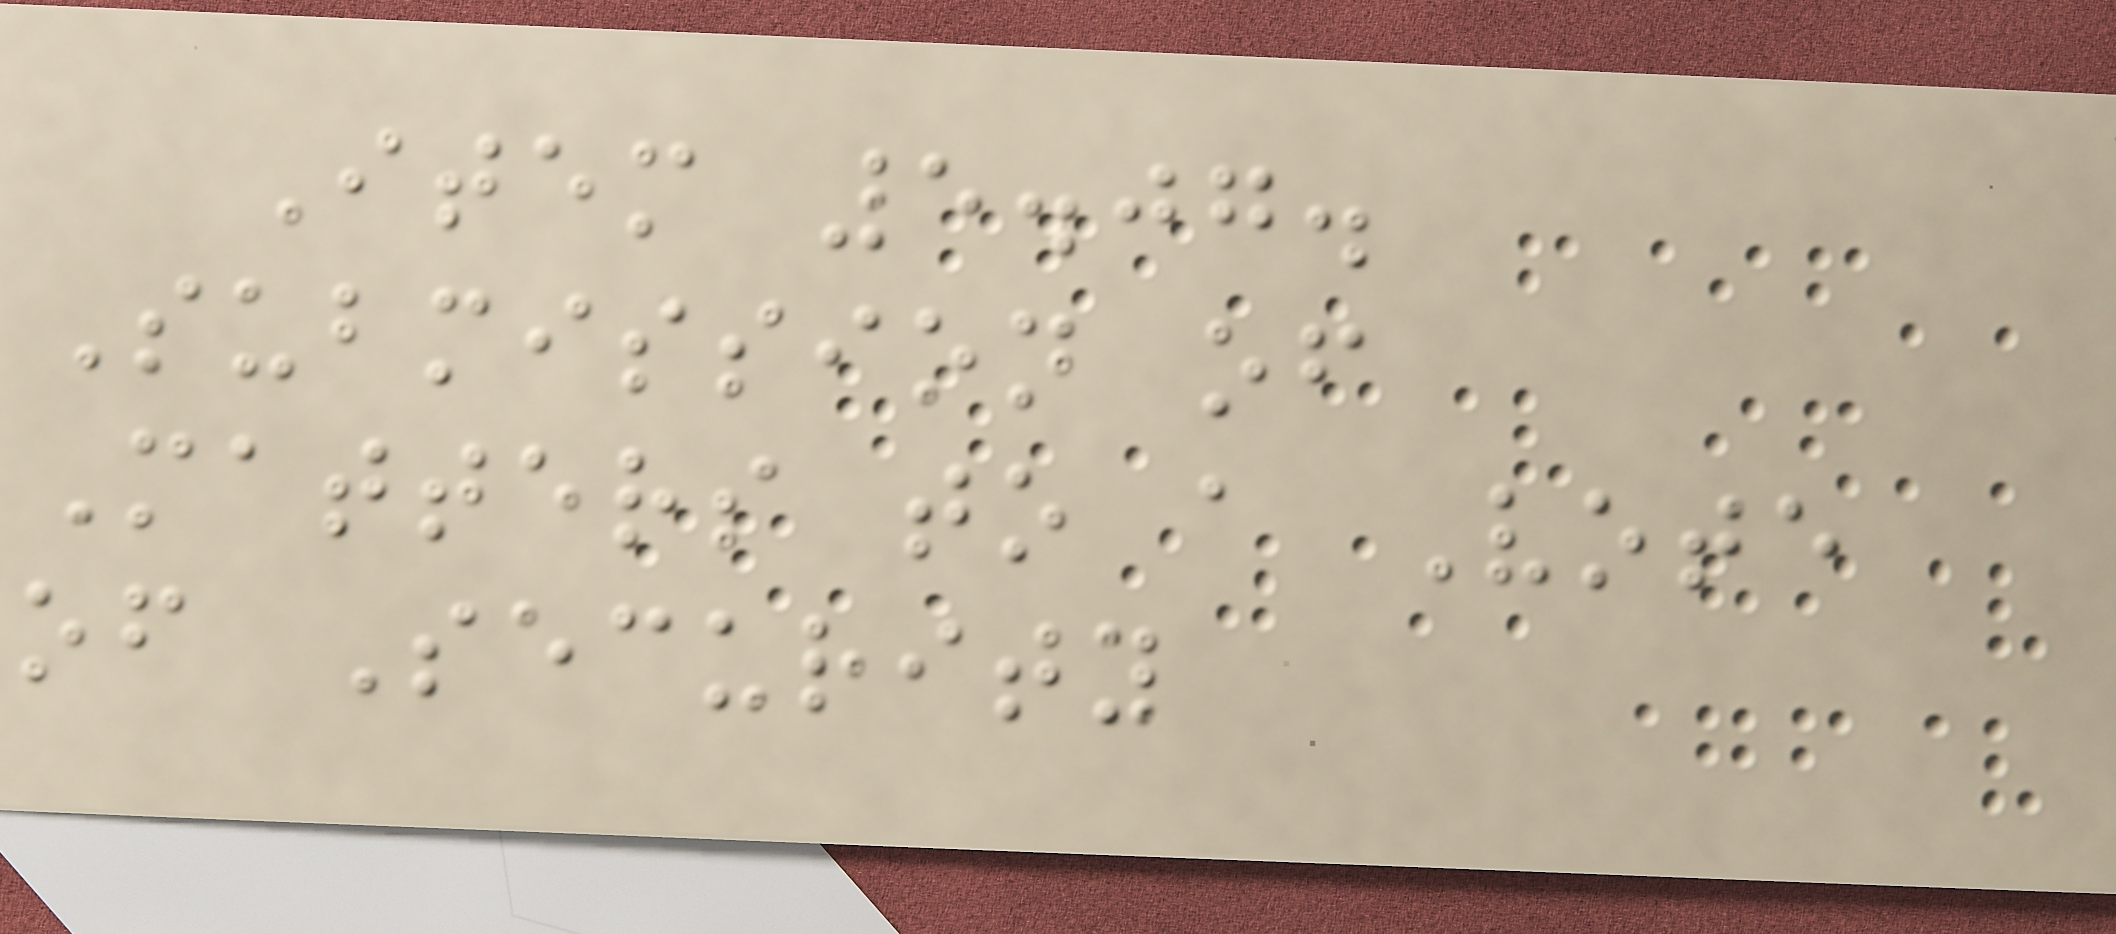Item 5.07.
Submission of
Matters to a Vote
of Security
